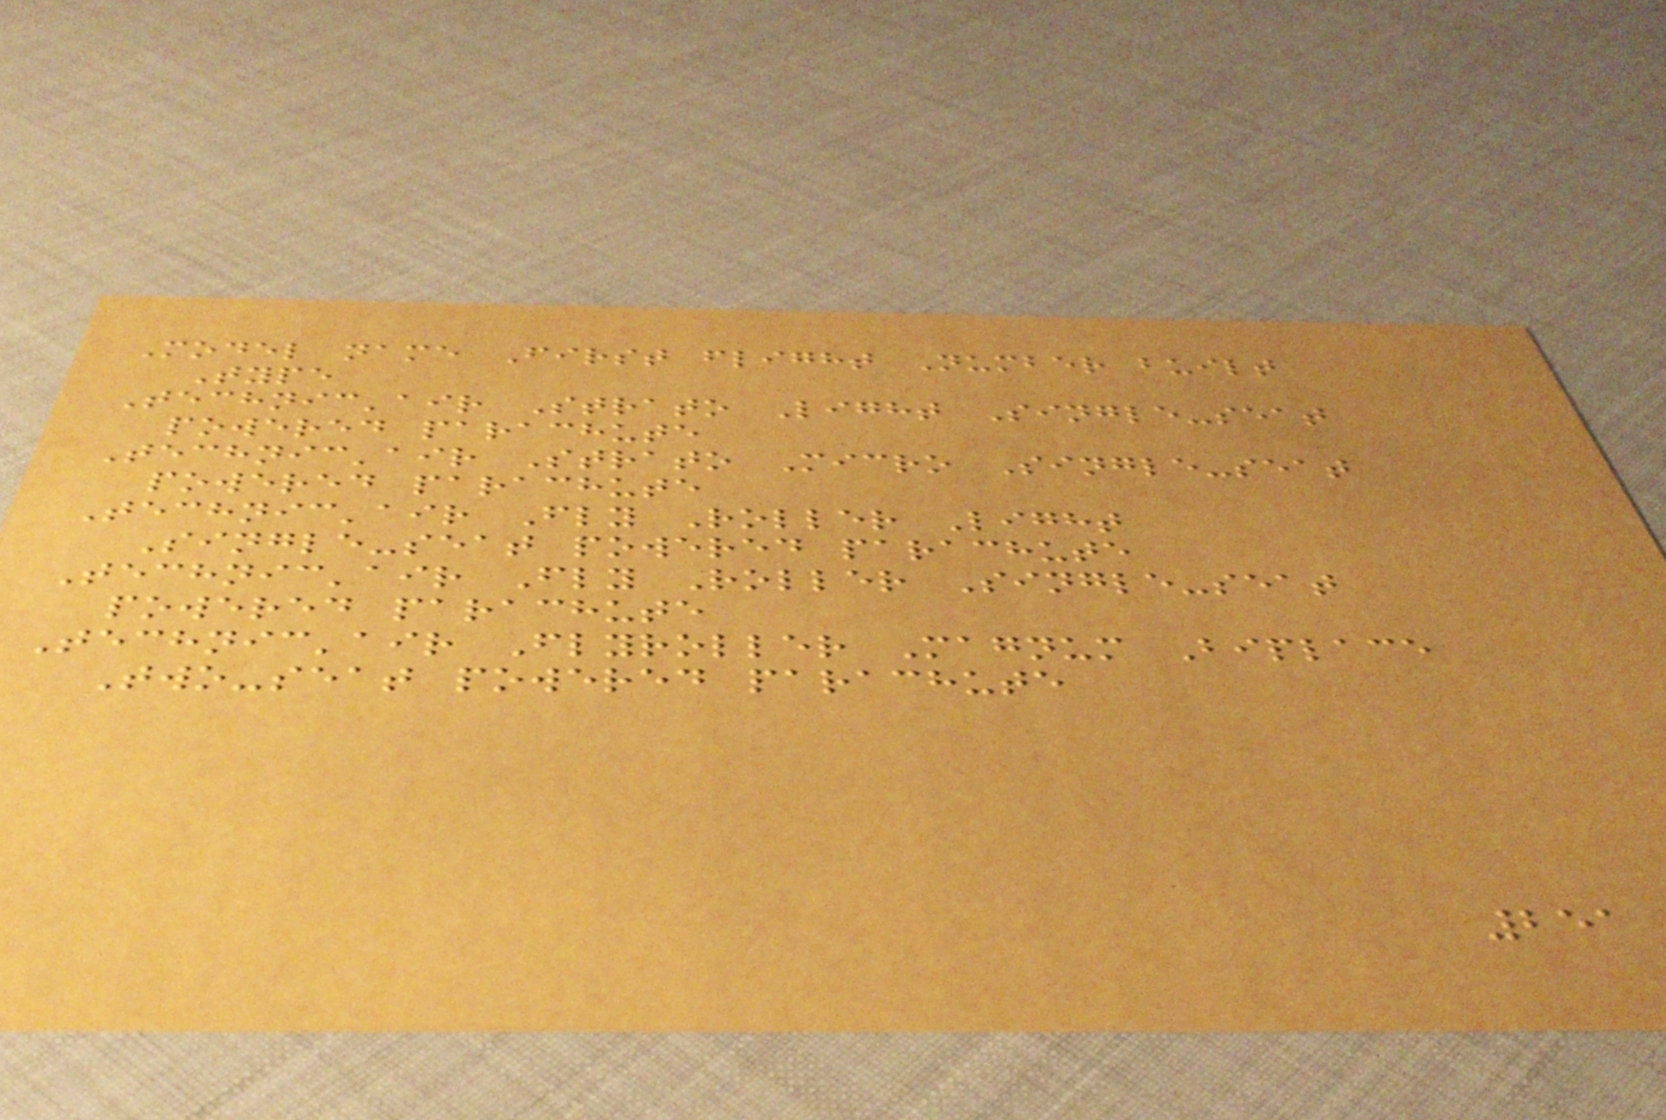Model name First flight Number built
Type
Technic'air Strato Light Single-seat
powered parachute
Technic'air Strato Micro Single-seat
powered parachute
Technic'air Fly Roller Light
Single-seat powered parachute
Technic'air Fly Roller Single-seat
powered parachute
Technic'air Flyroller Magnum Biplace
Two-seat powered parachute
251
